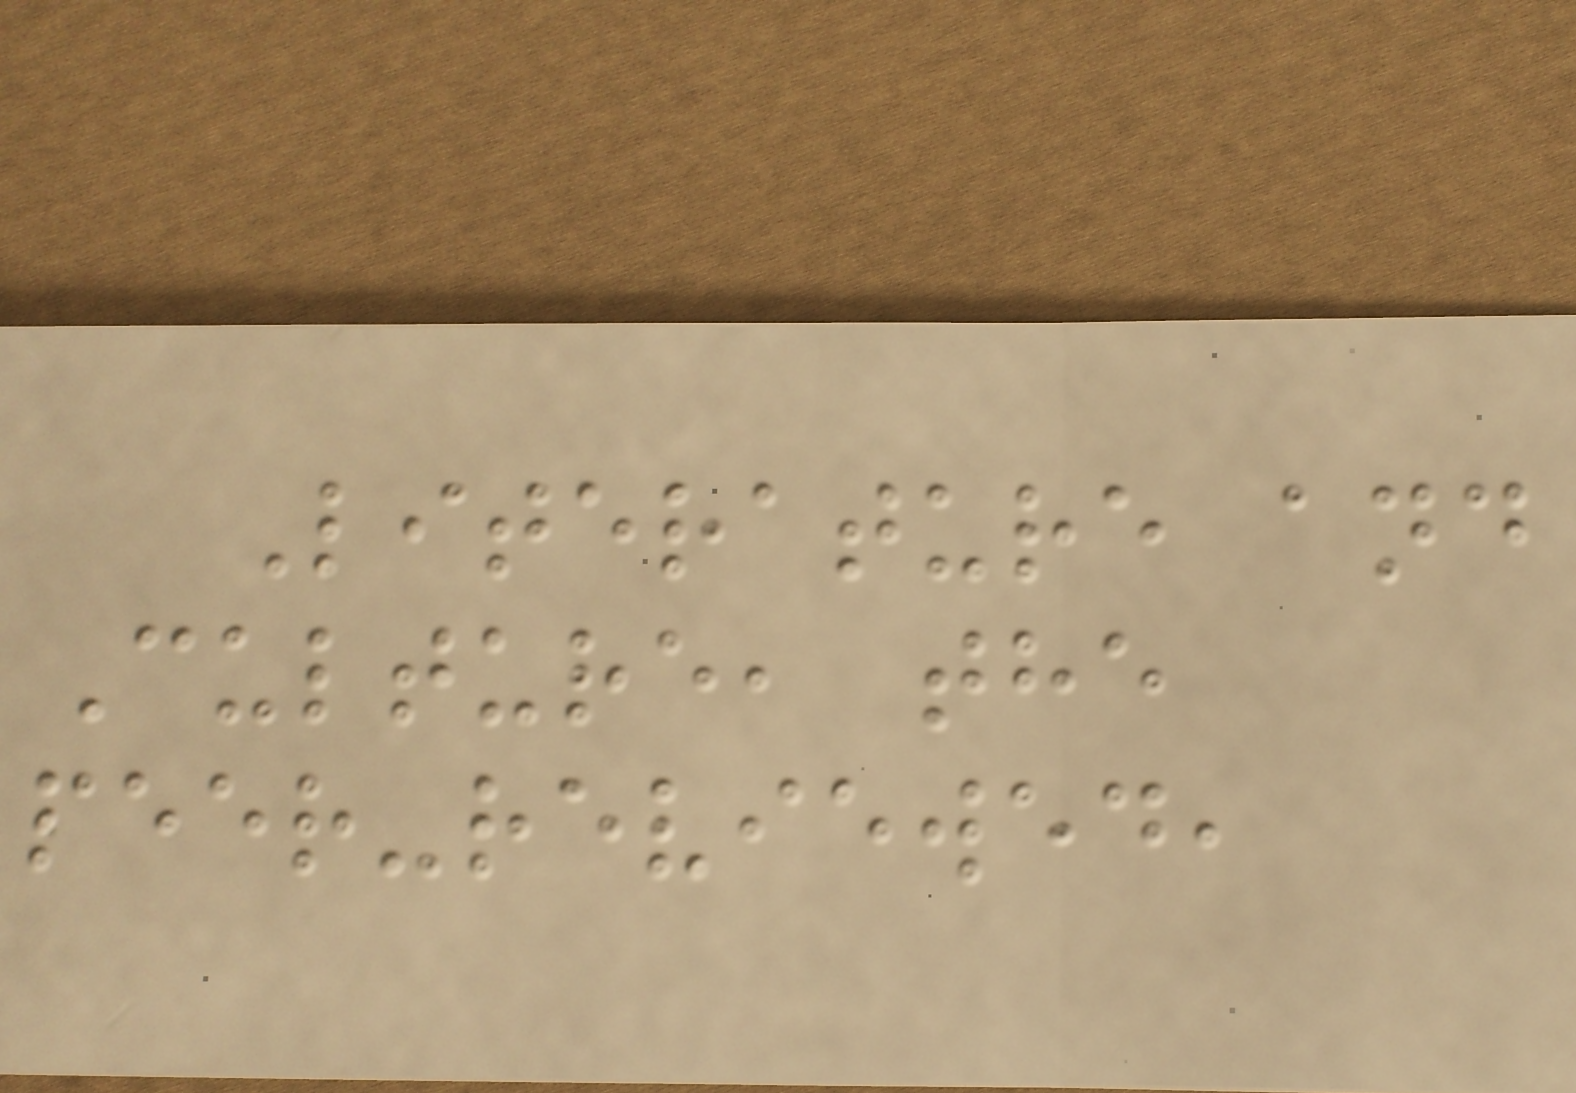Literature and
Culture, the
peer-reviewed,
